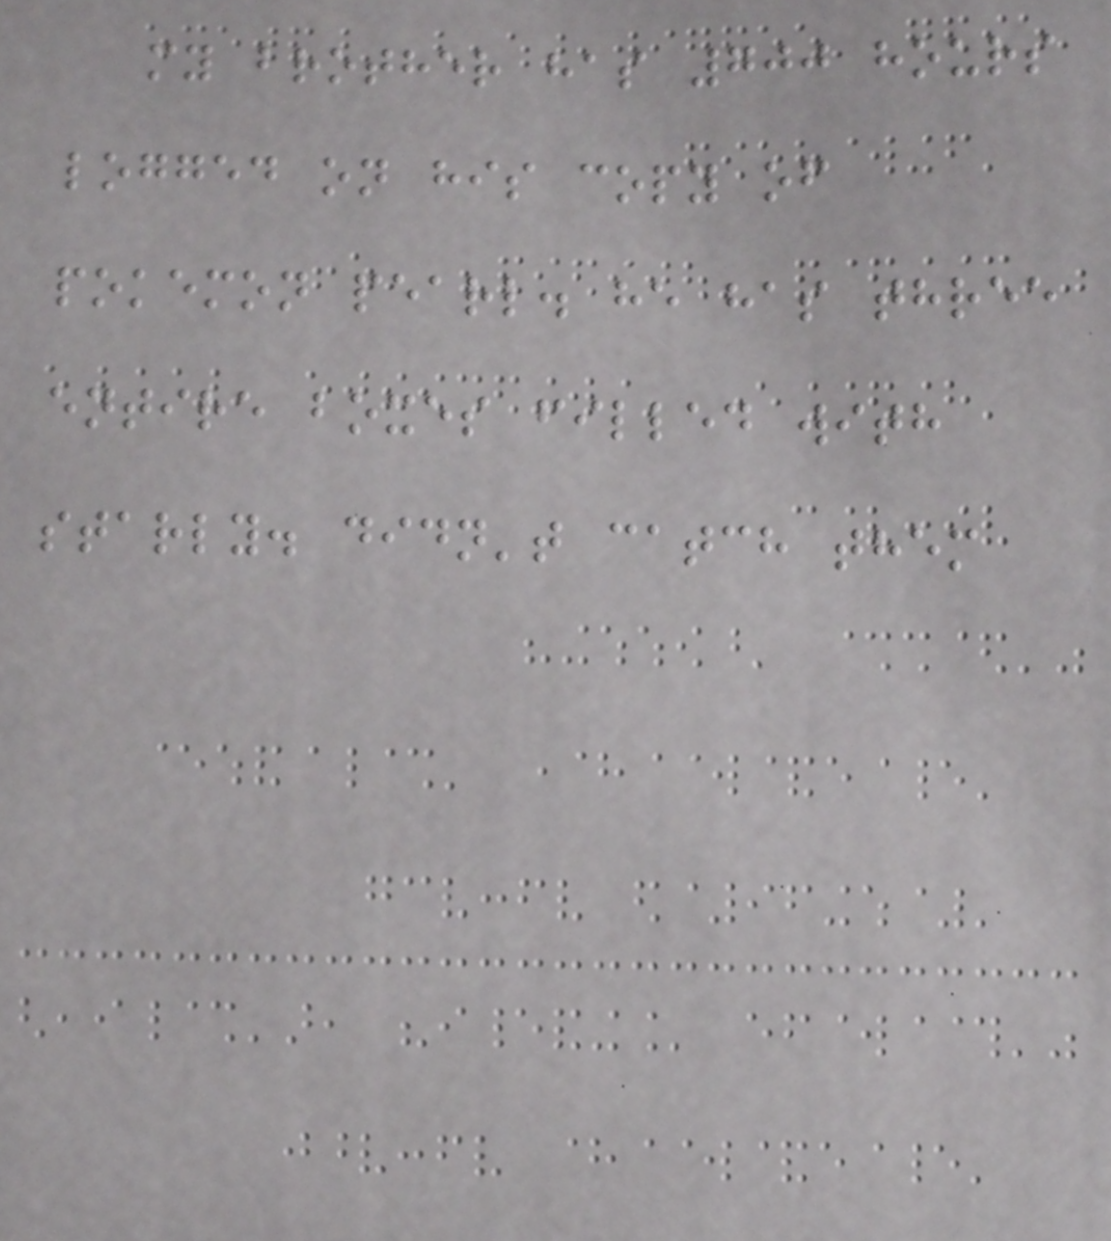my brother has 700 hours
logged on his copy of
pokemon pearl. he has three
entire boxes filled with
starly. didn't catch them
